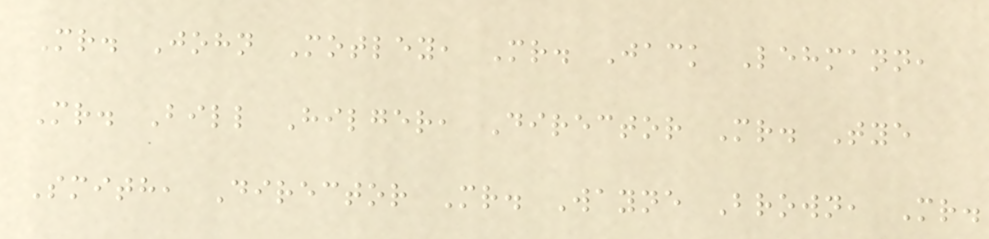Mr. John Motley, Mr. Jack Lehmann,
Mr. Bill Hilger, Director Mr. Tye
Smith, Director Mr. Wayne Brown, Mr.
